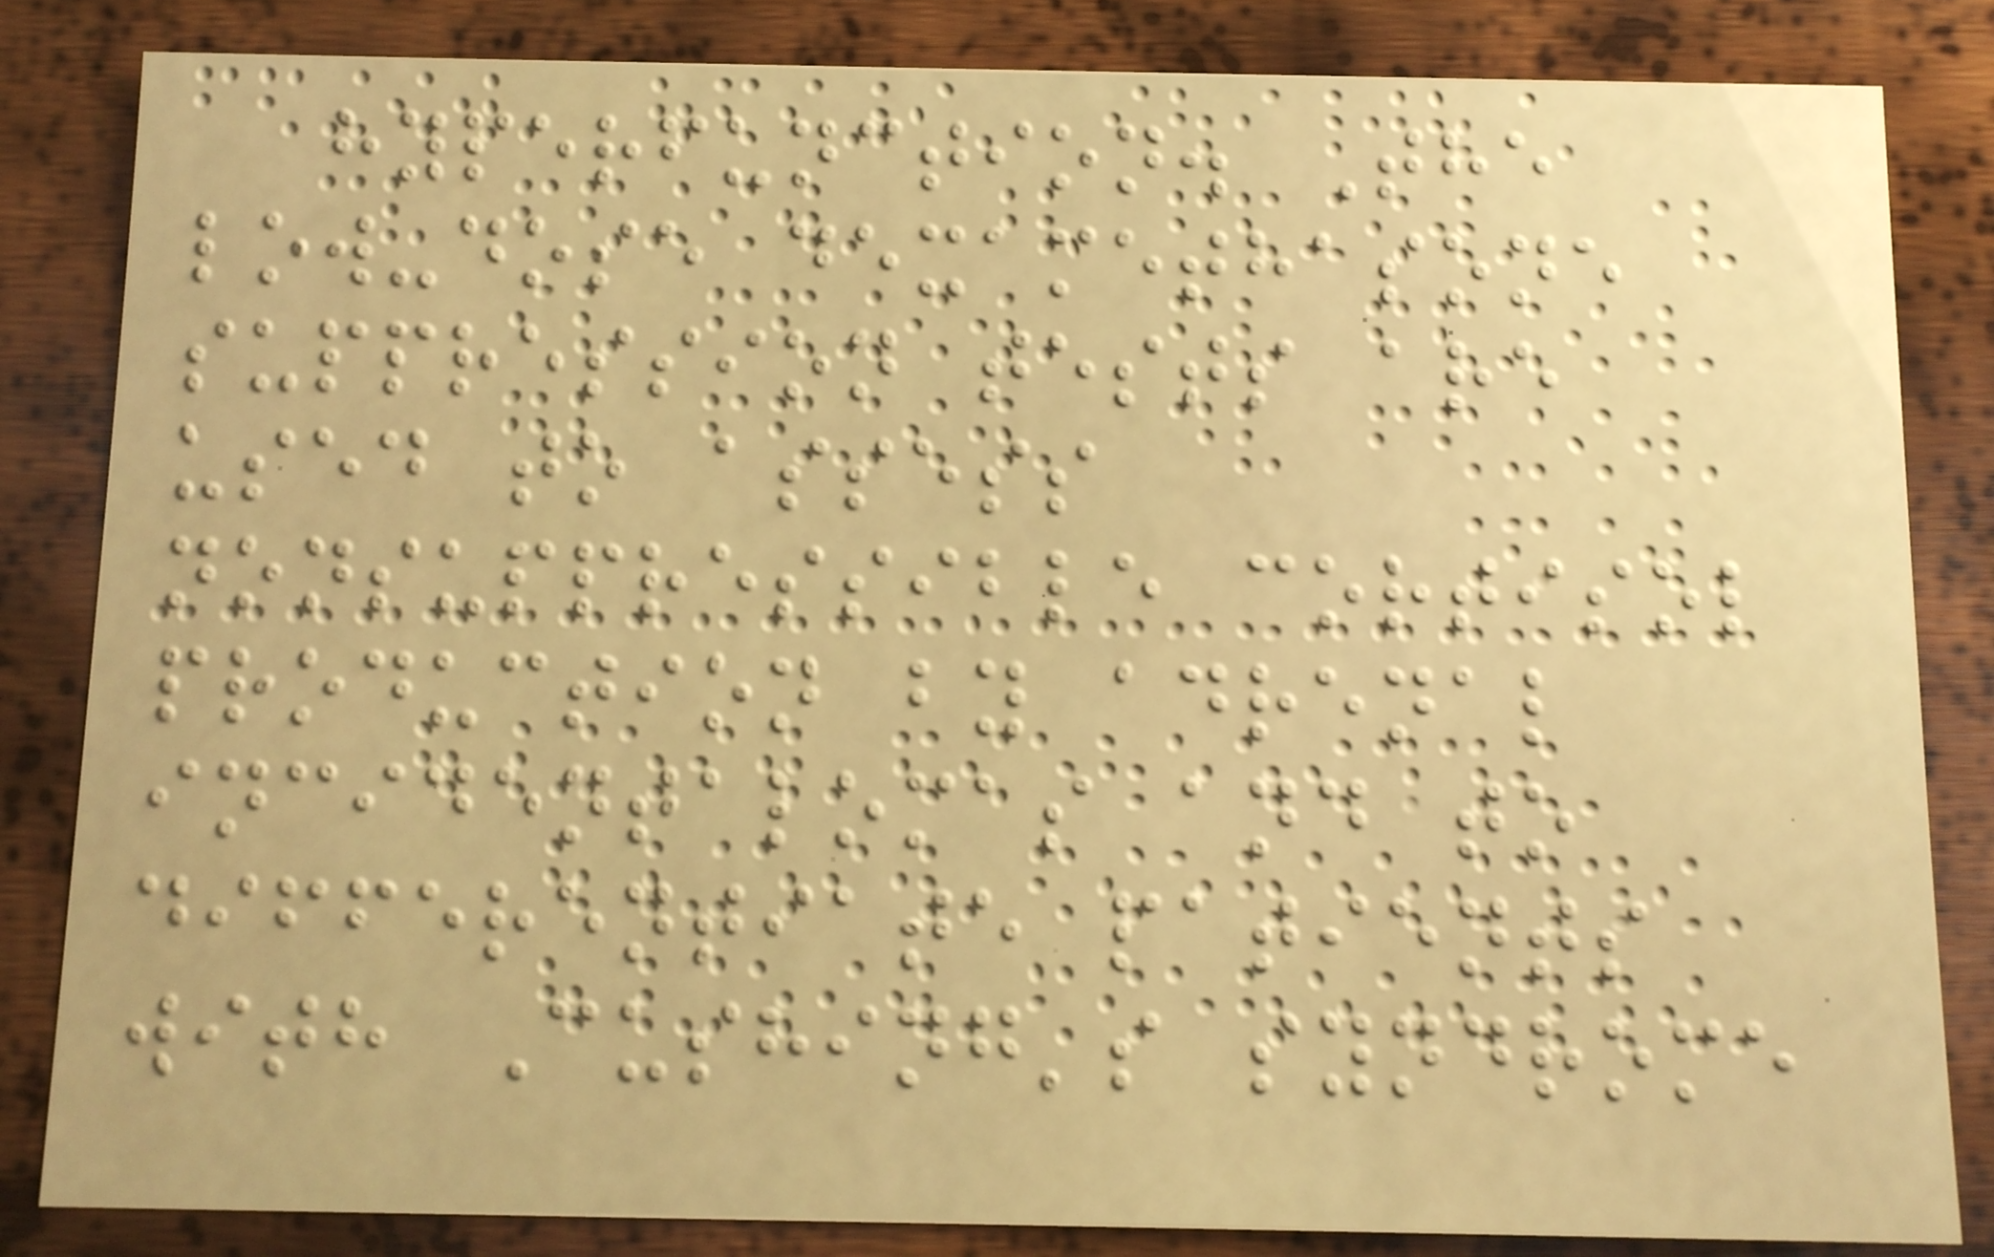hyperfunction. The
low-dose dexamethasone
suppression tests are
used to assess
nonsuppressible cortisol
production by adrenal
incidentalomas and to
differentiate patients
with Cushing's syndrome
